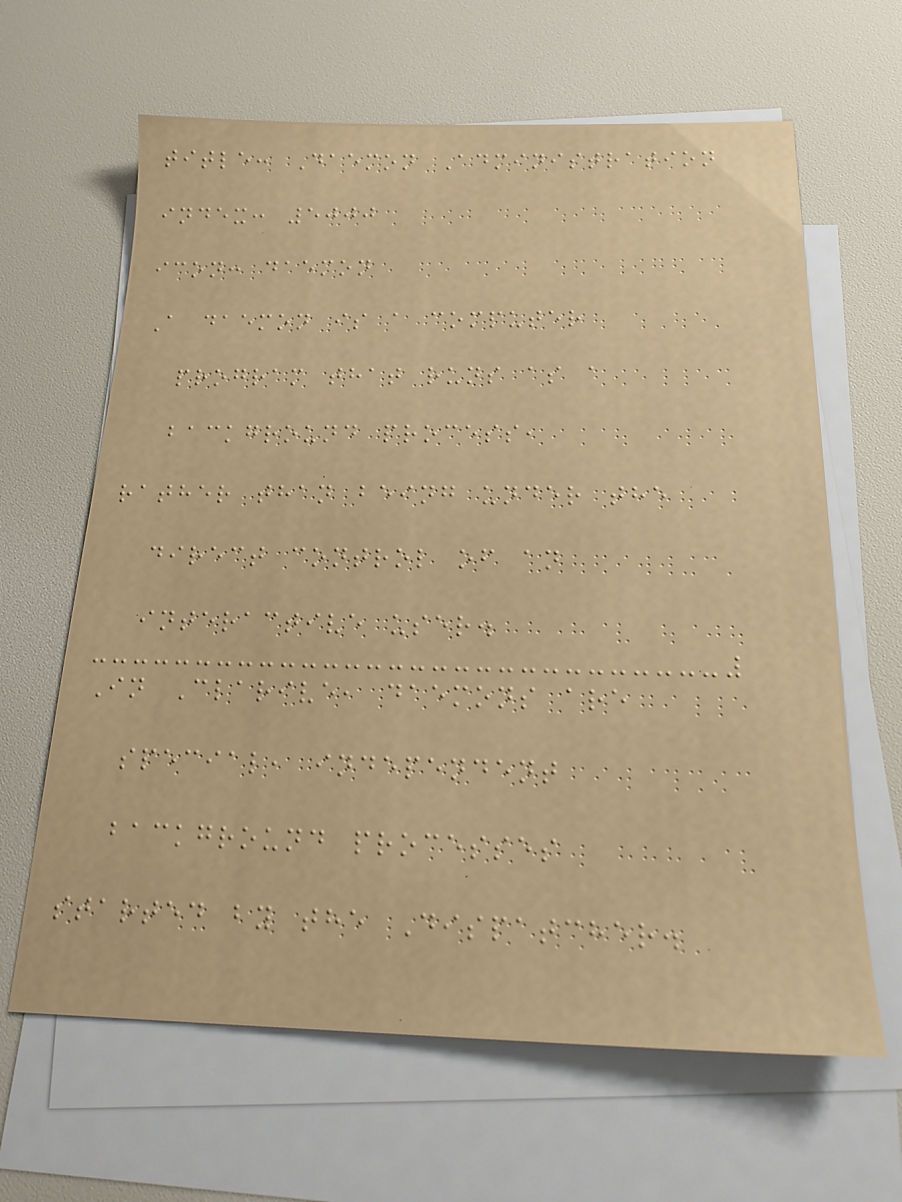title: Daemon Administration
index: 5000
icon: daemon
A daemon is a computer
program that runs as a
background process,
rather than being under the
direct control of an
interactive user.
In Clarive, daemons are
special, independent
background processes
started by the Dispatcher.
